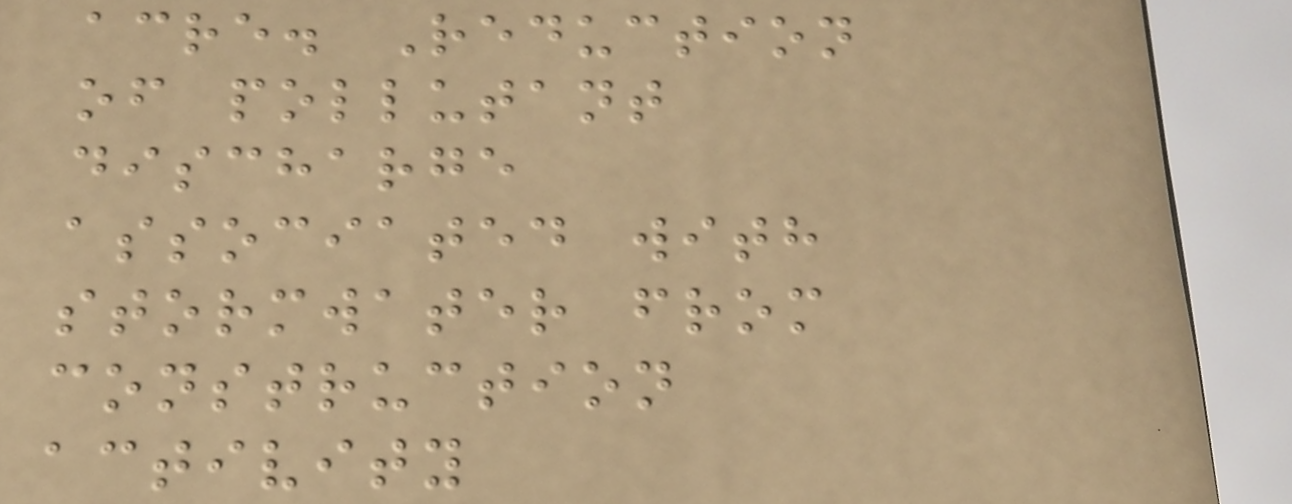acre. Reduction
of pollutant
discharge
associated with
stormwater from
construction
activity
